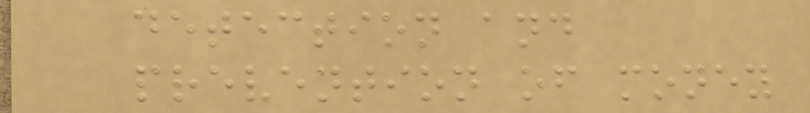detection and
prevention of money
